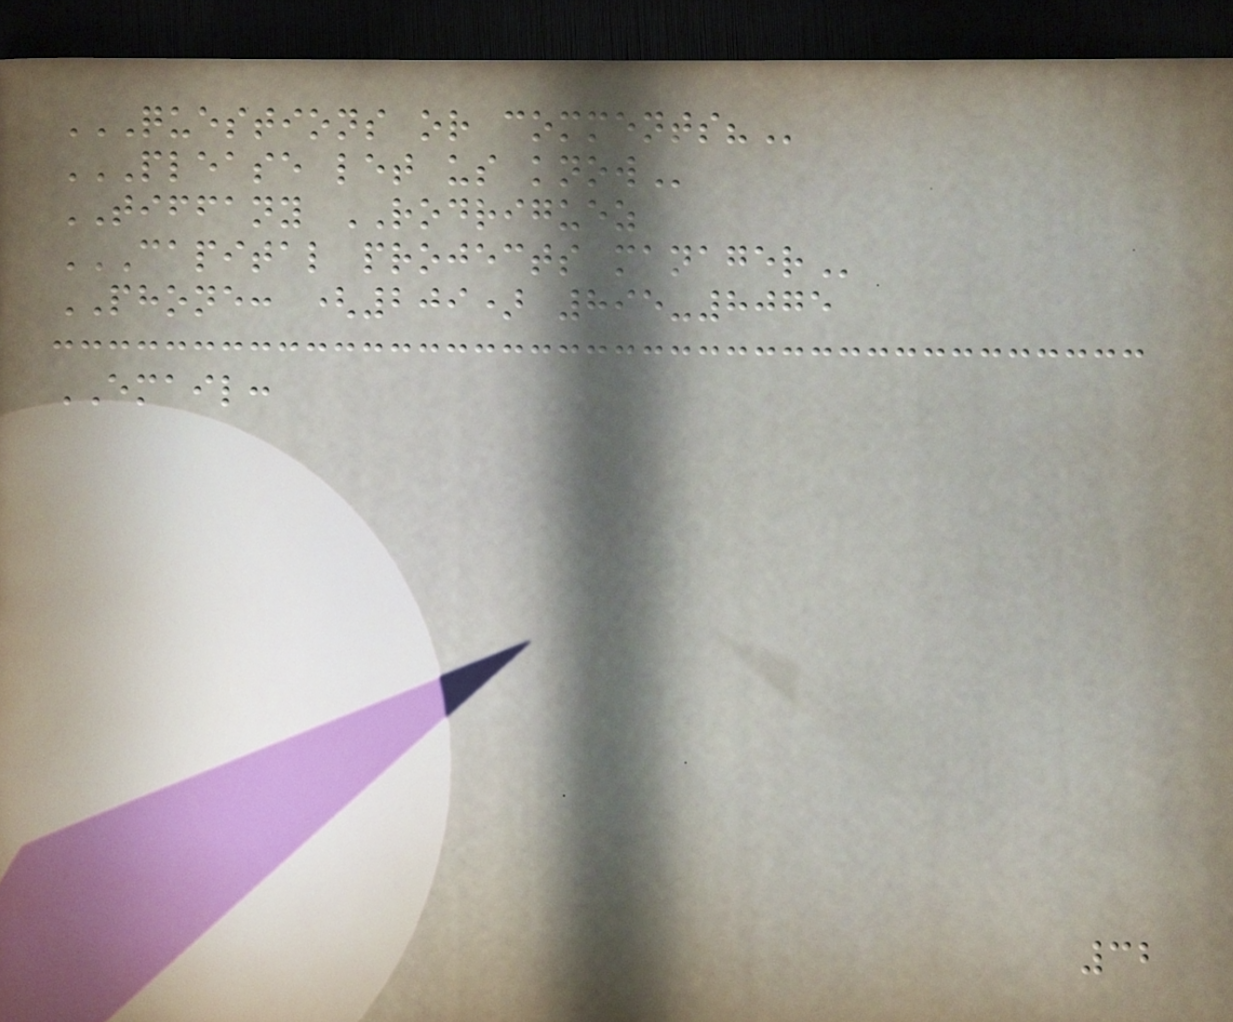QUESTIONS OR COMMENTS?
PLEASE LET US KNOW
TIFFANY RODRIGUEZ
CAPITAL PROJECTS MANAGER
PHONE: (209) 895-8075
EMAIL:
32
